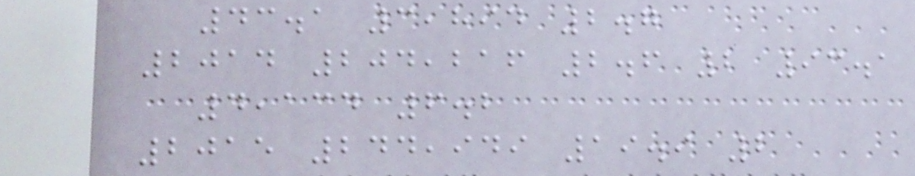43.1 3,894 2.7
2014 204,216 2.6 2 93.1
4,134 6.2
2015 244,949 19.9 2
